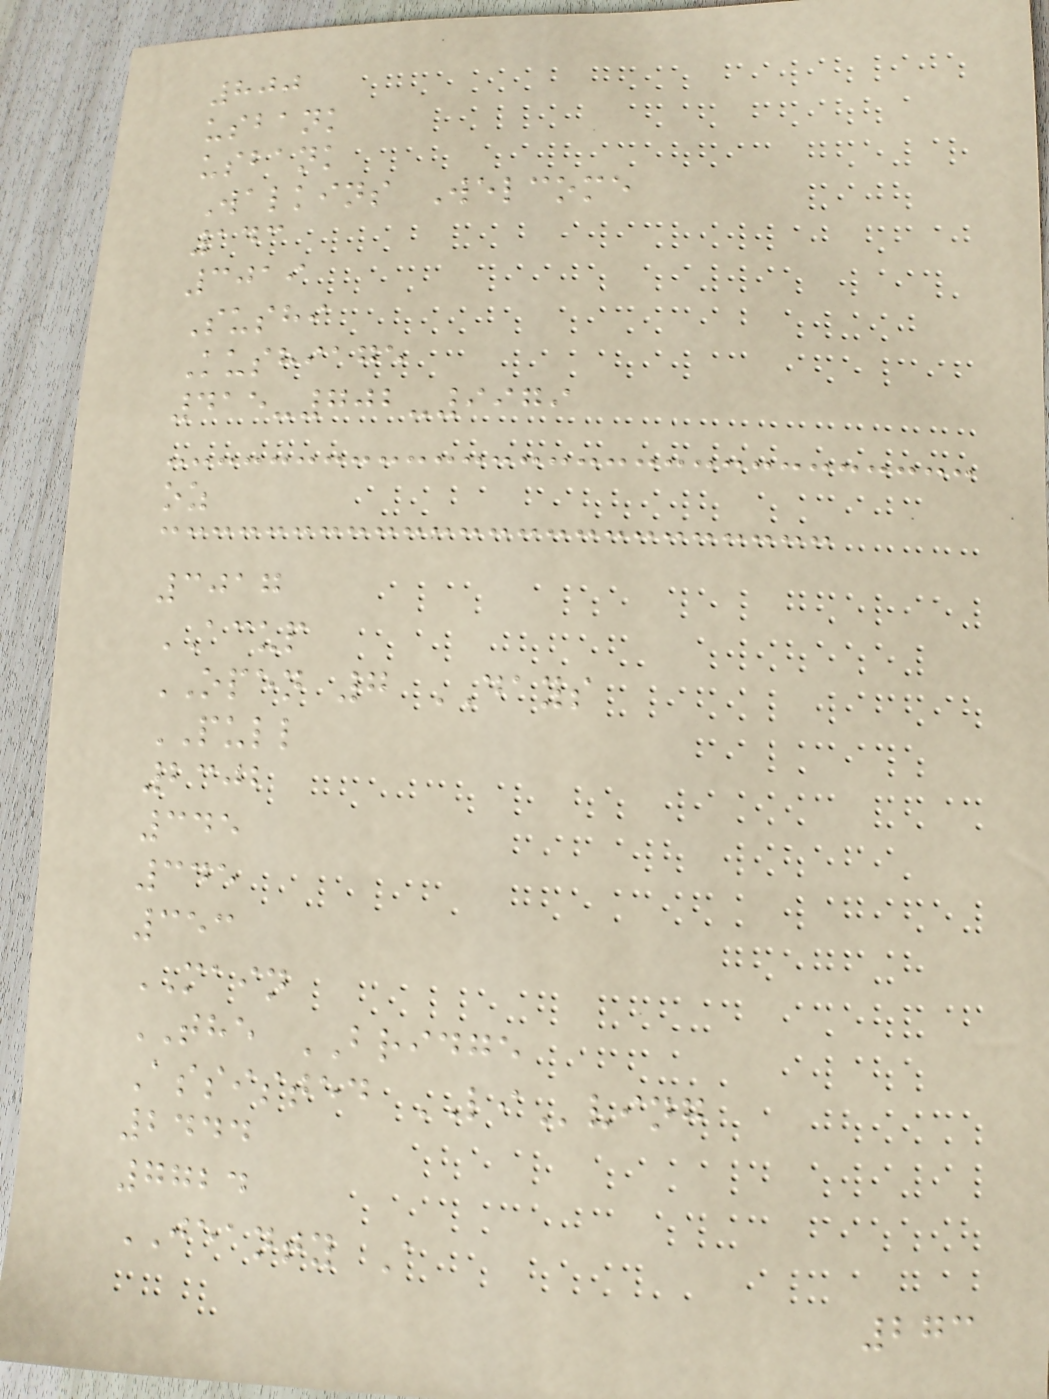800
usbank
usbank
Walkins Welcome
143
3019
Sushi
Kushiage
415-702-9979
oz
3017
ACUP
OPEN 7 DAYS
PULL
2302
345
345
353
MAIN
THE BRIDGE
Assisted LIving
2444
7724
JEANTY A
273
